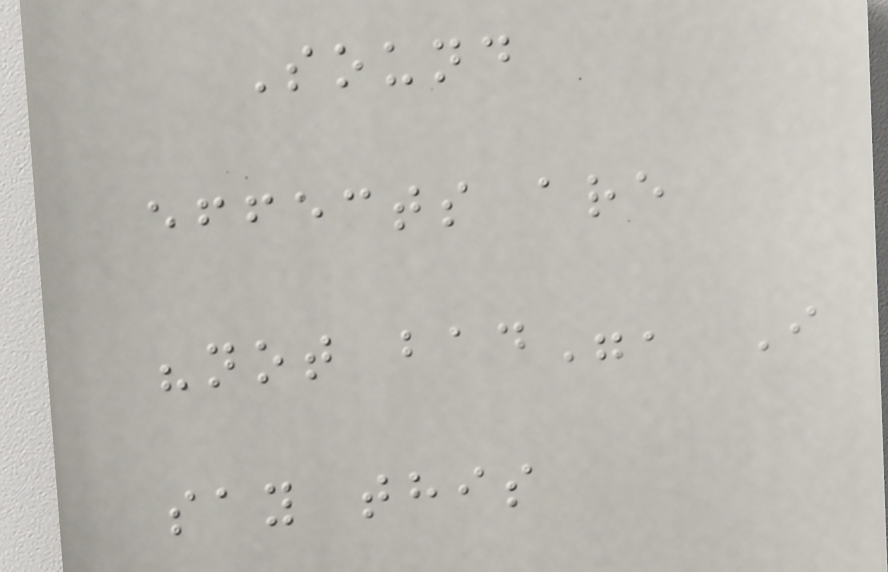Sound
effects are
"not bad", I
say this
